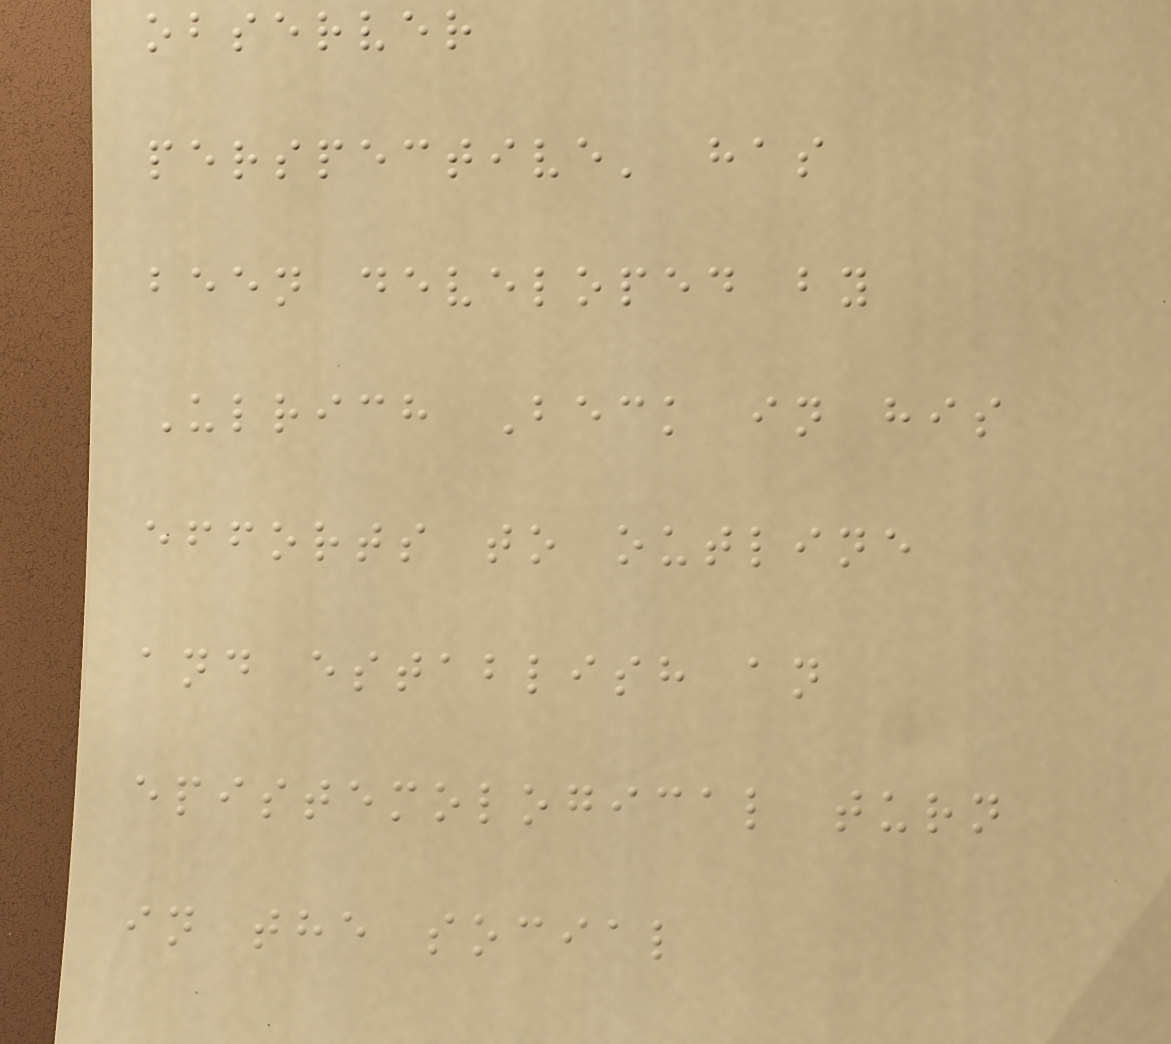observer
perspective' has
been developed by
Ulrich Beck in his
efforts to outline
and establish an
epistemological turn
in the social
